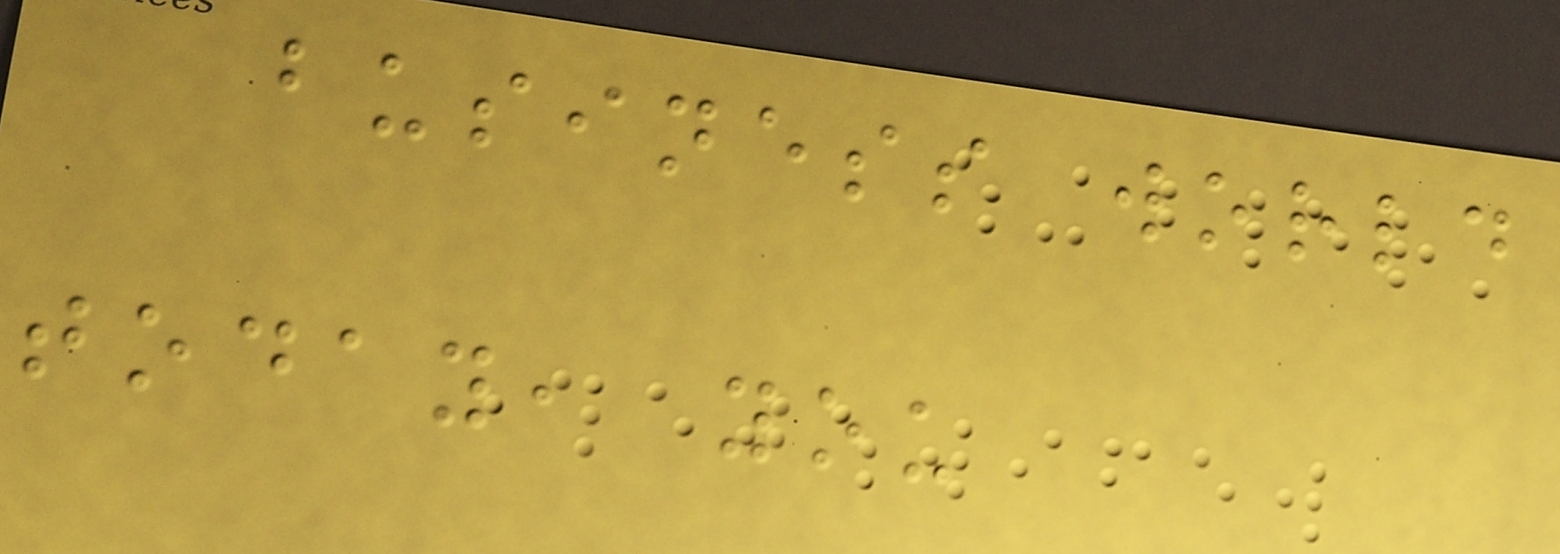business world
today, you
